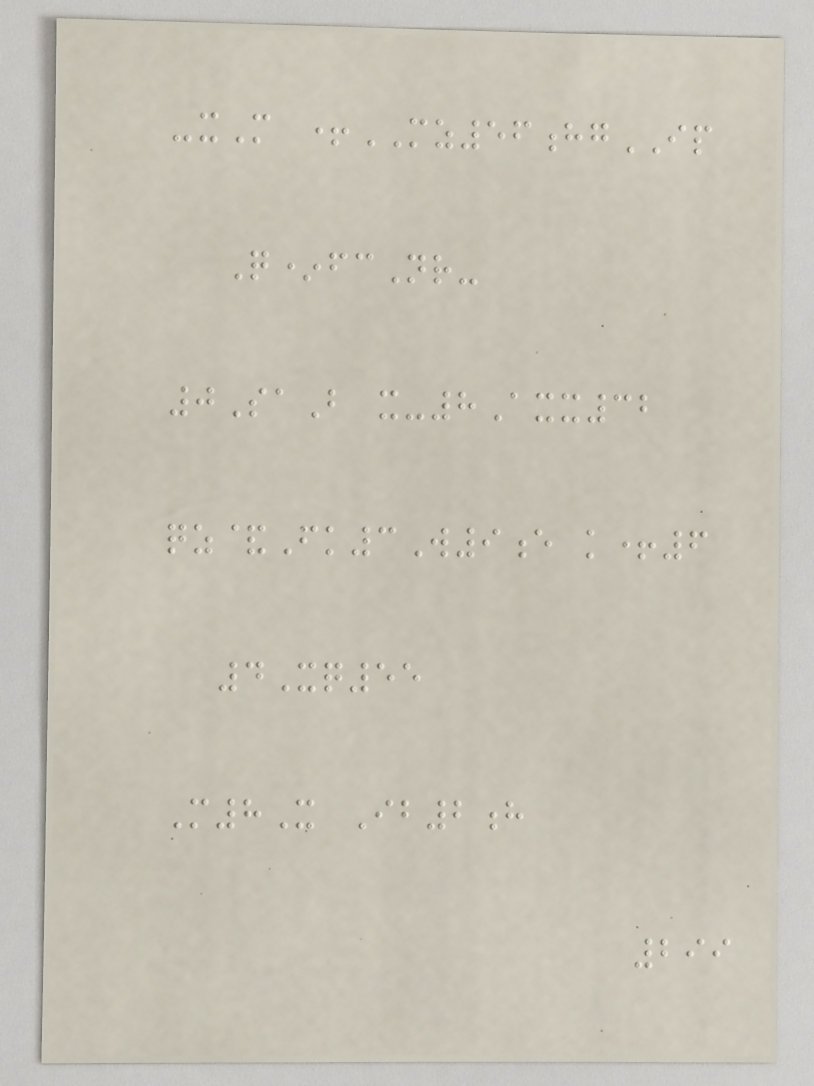-xM +MZ56hgIP
Q*fcNr-
0SaB x-8Axx32
qz&Fk3W9e k+6
4Xq55
M8X Ib2h
299
